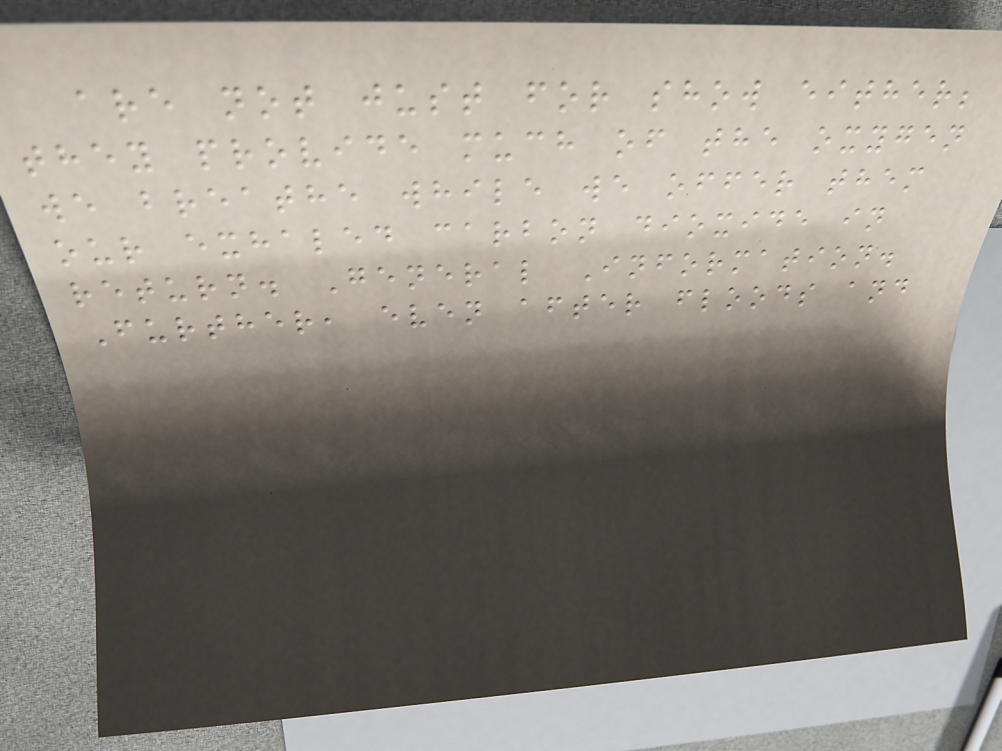are not just for show either;
they provide much of the oxygen
we breathe while we offer them
our exhaled carbon dioxide in
return. General Information.
Further, even after floods and
